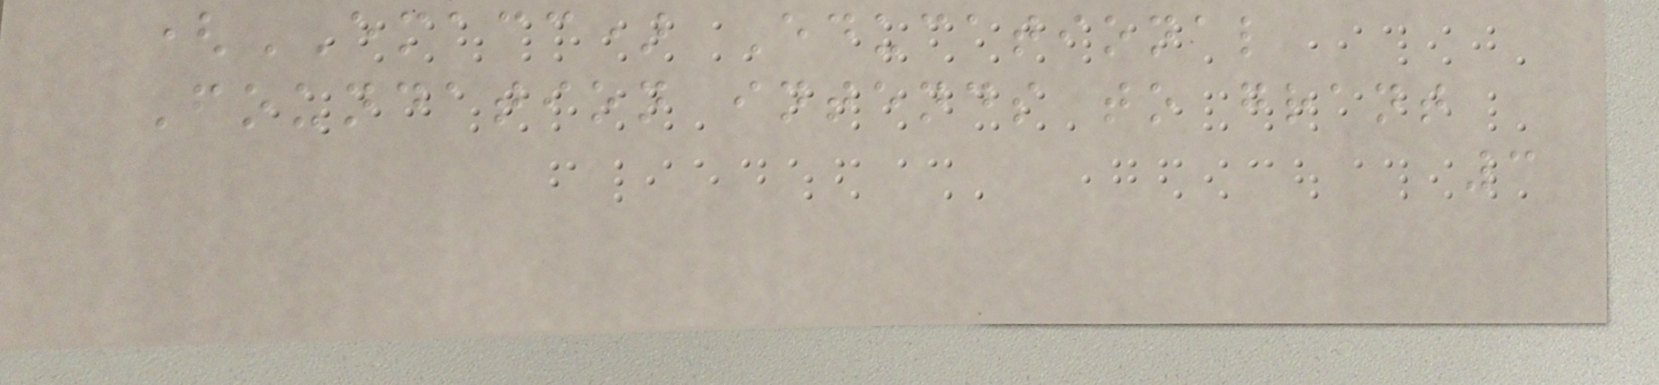(EMACC) Educational
Foundation intends to grant
3
